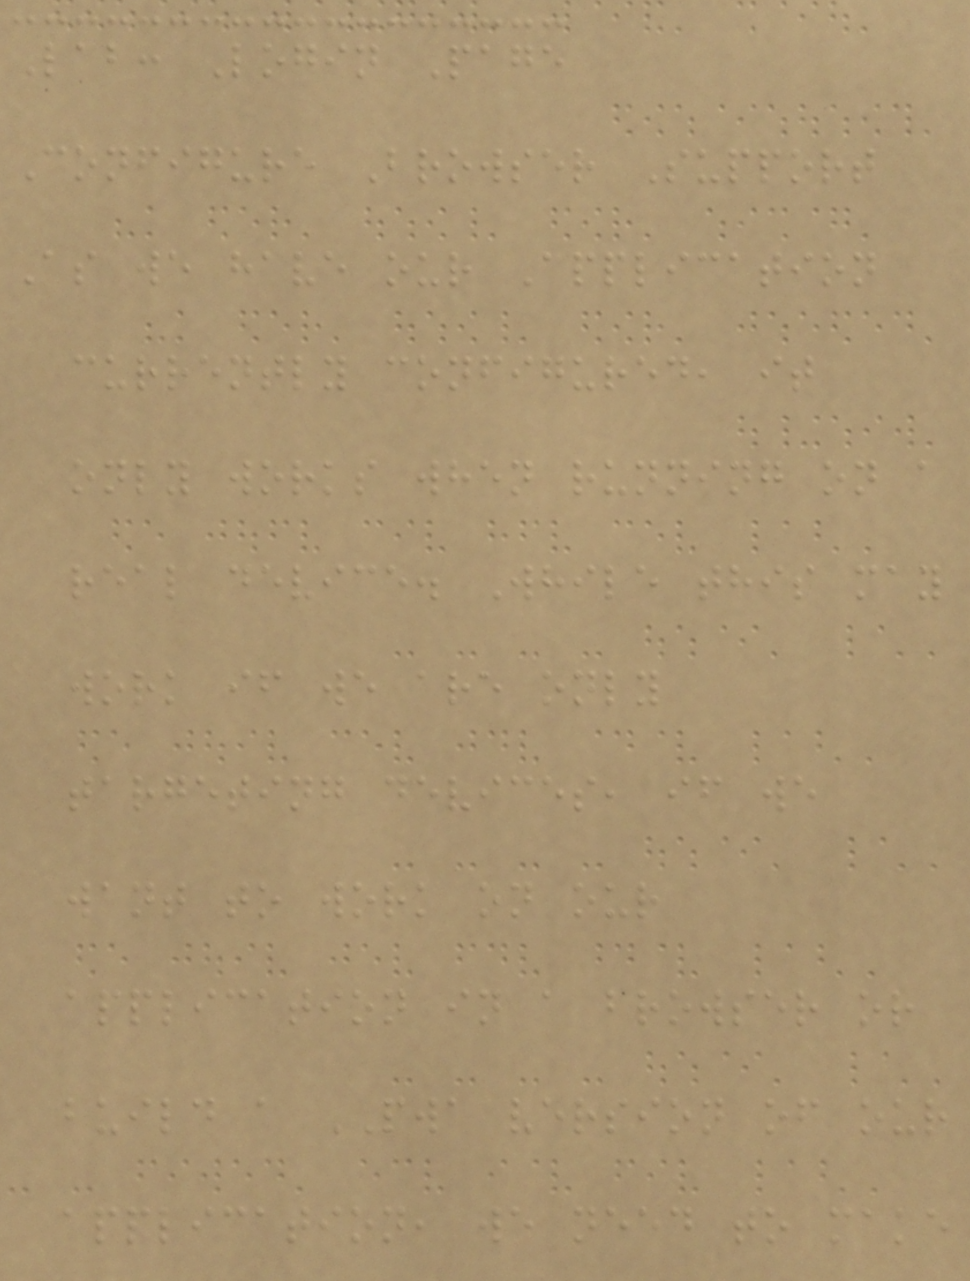Lab: Login Page
Configure Browser Support
As we have our Application
currently configured, it
only works when running on a
real device. While this may
work if we are only
targeting devices, if we
want to work on our
application in a browser or
build a PWA version of our
application, we need to make
